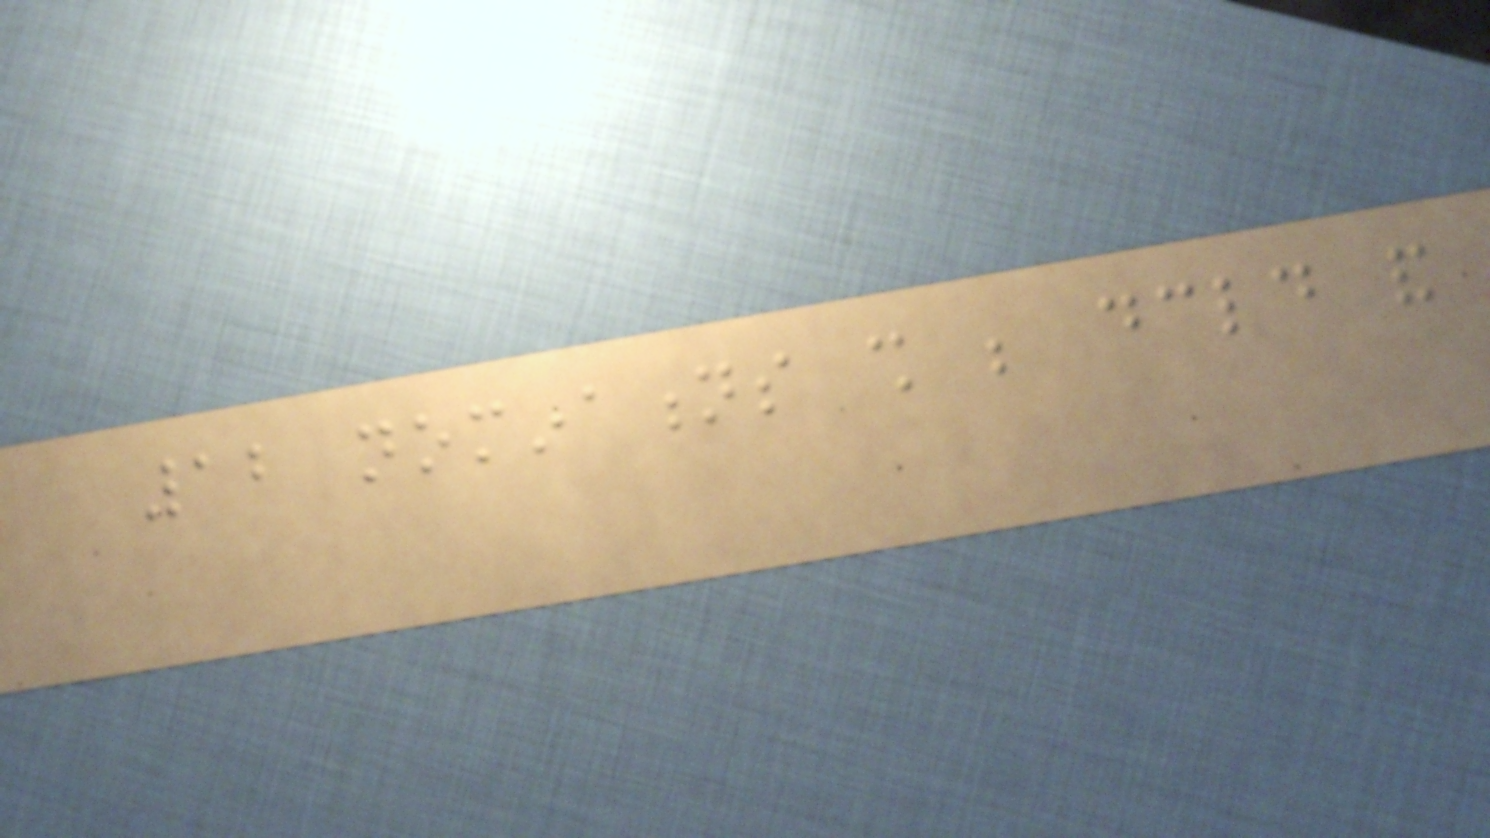12 nominations shall be declared and
